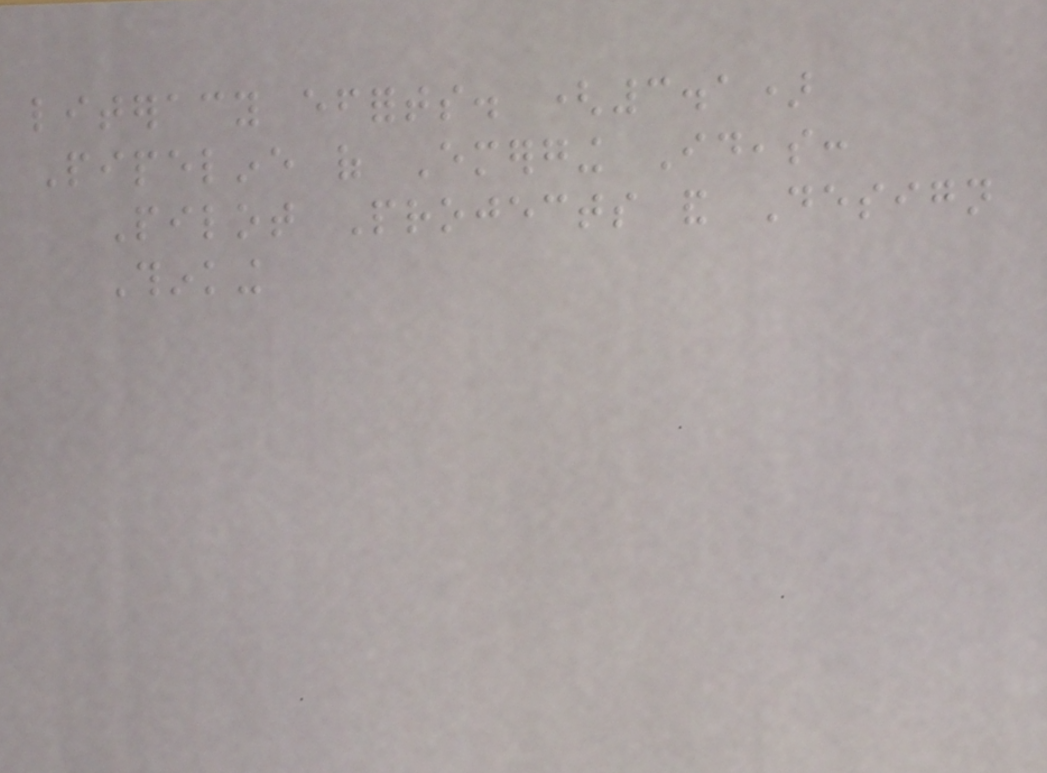literacy efforts. (3.1)
Pipeline of Emerging Ideas:
Pilot Projects and Design
Thinking
